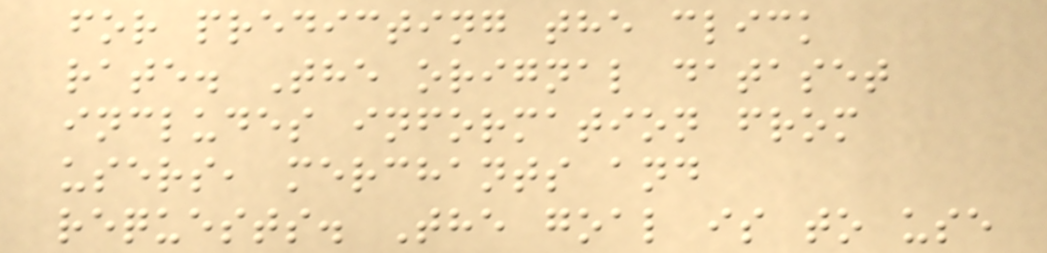for predicting the click
rate. The orignal dataset
includes information from
users, merchants and
requests. The goal is to use
